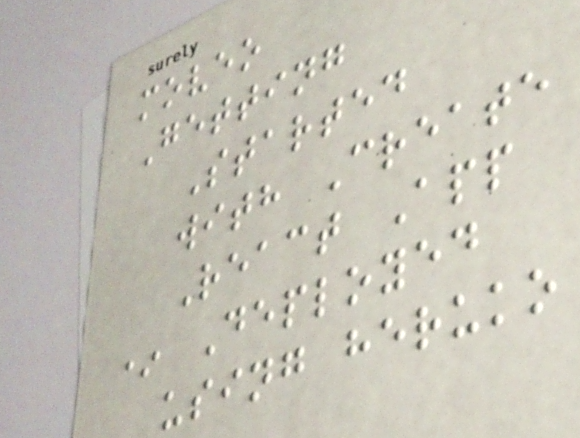moveo
Getting
Started
with Create
React App
* Deployed
using heruko
